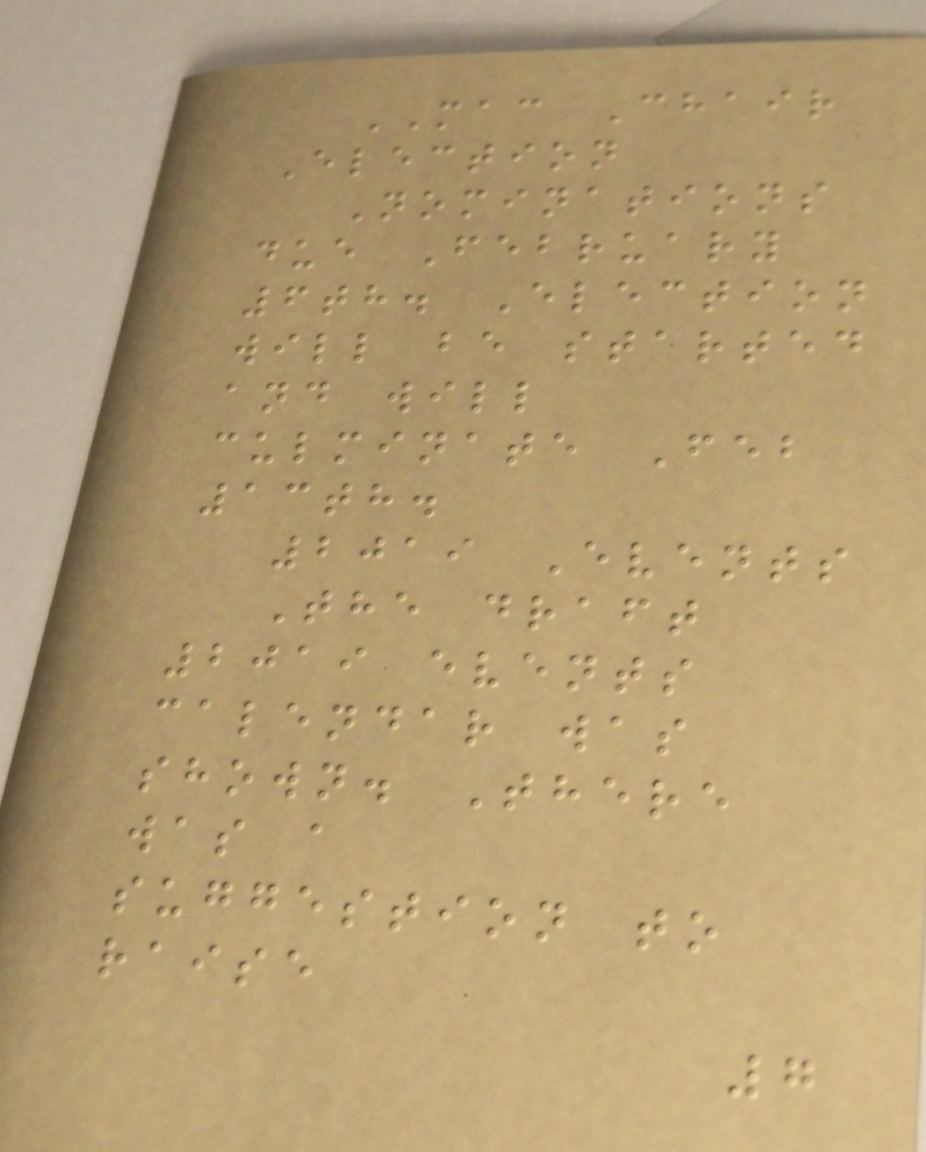MAC Chair
Election
Nominations
due February
6th. Election
will be started
and will
culminate Feb
13th.
2019 Events
The draft
2019 events
calendar was
shown. There
was a
suggestion to
raise
7
